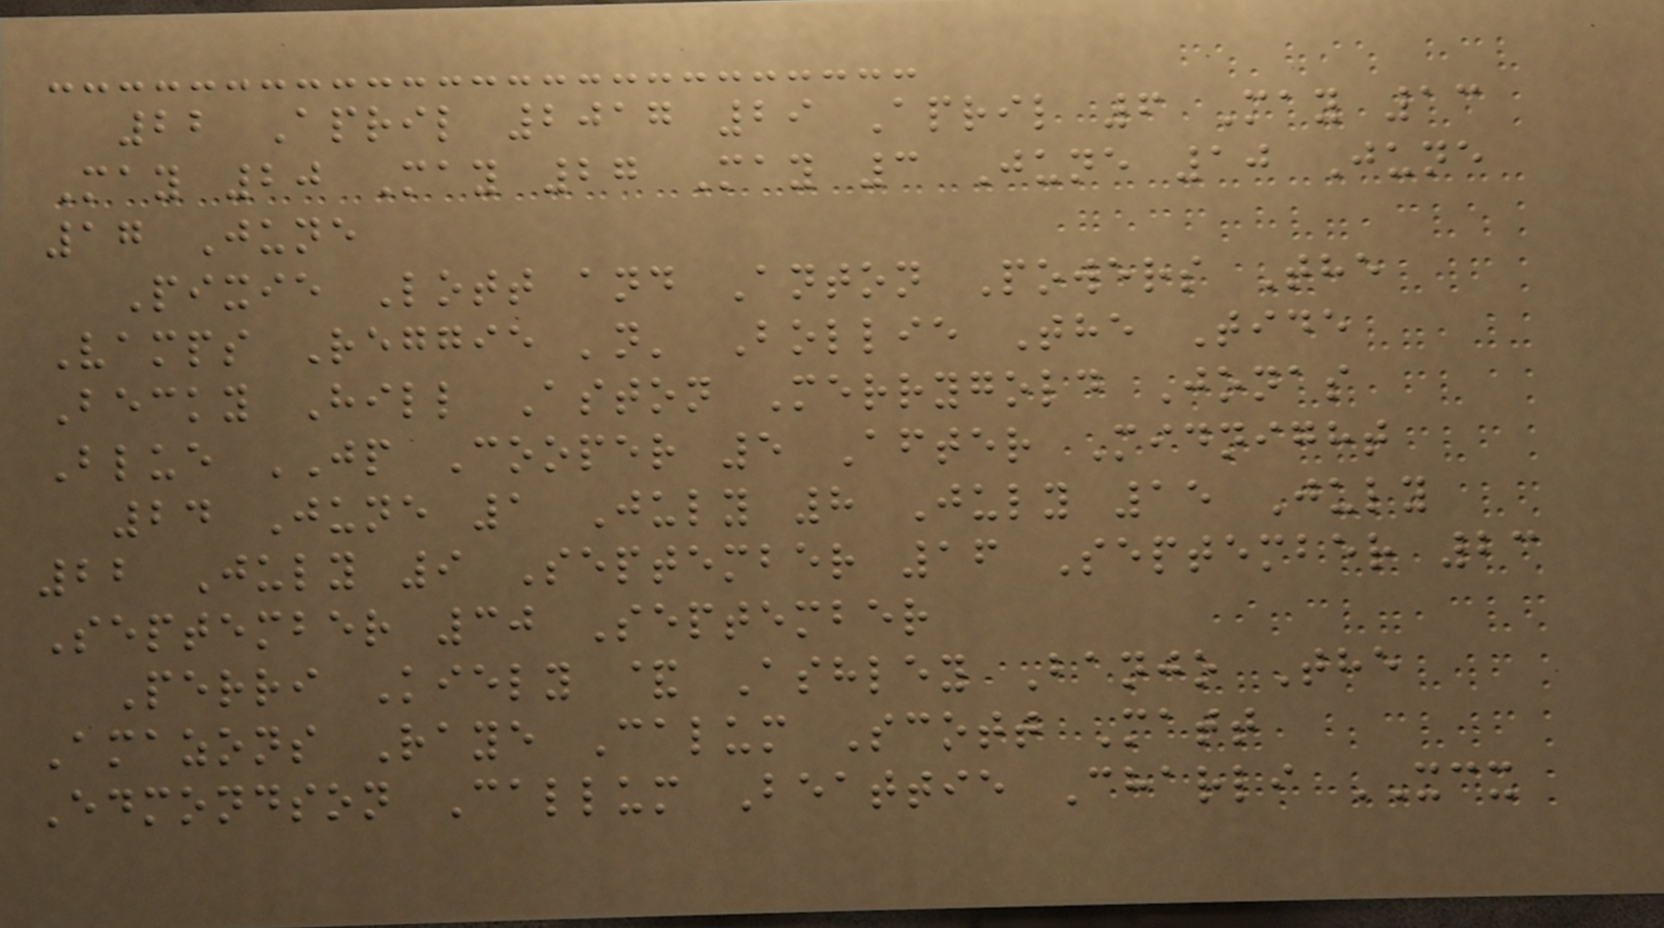22 April 2017 29 April 6 May 13
May 20 May 27 May 3 June 10 June
17 June
Pixie Lott and Anton Powers The
Vamps Reggie 'n' Bollie The Tide
Becky Hill Aston Merrygold Jonas
Blue JP Cooper 5 After Midnight
24 June 1 July 8 July 15 July
22 July 9 September 16 September 23
September 30 September
Perri Kiely & Ashley Banjo The
Amazons Raye Calum Scott Matt
Edmondson Callum Beattie Charli XCX
